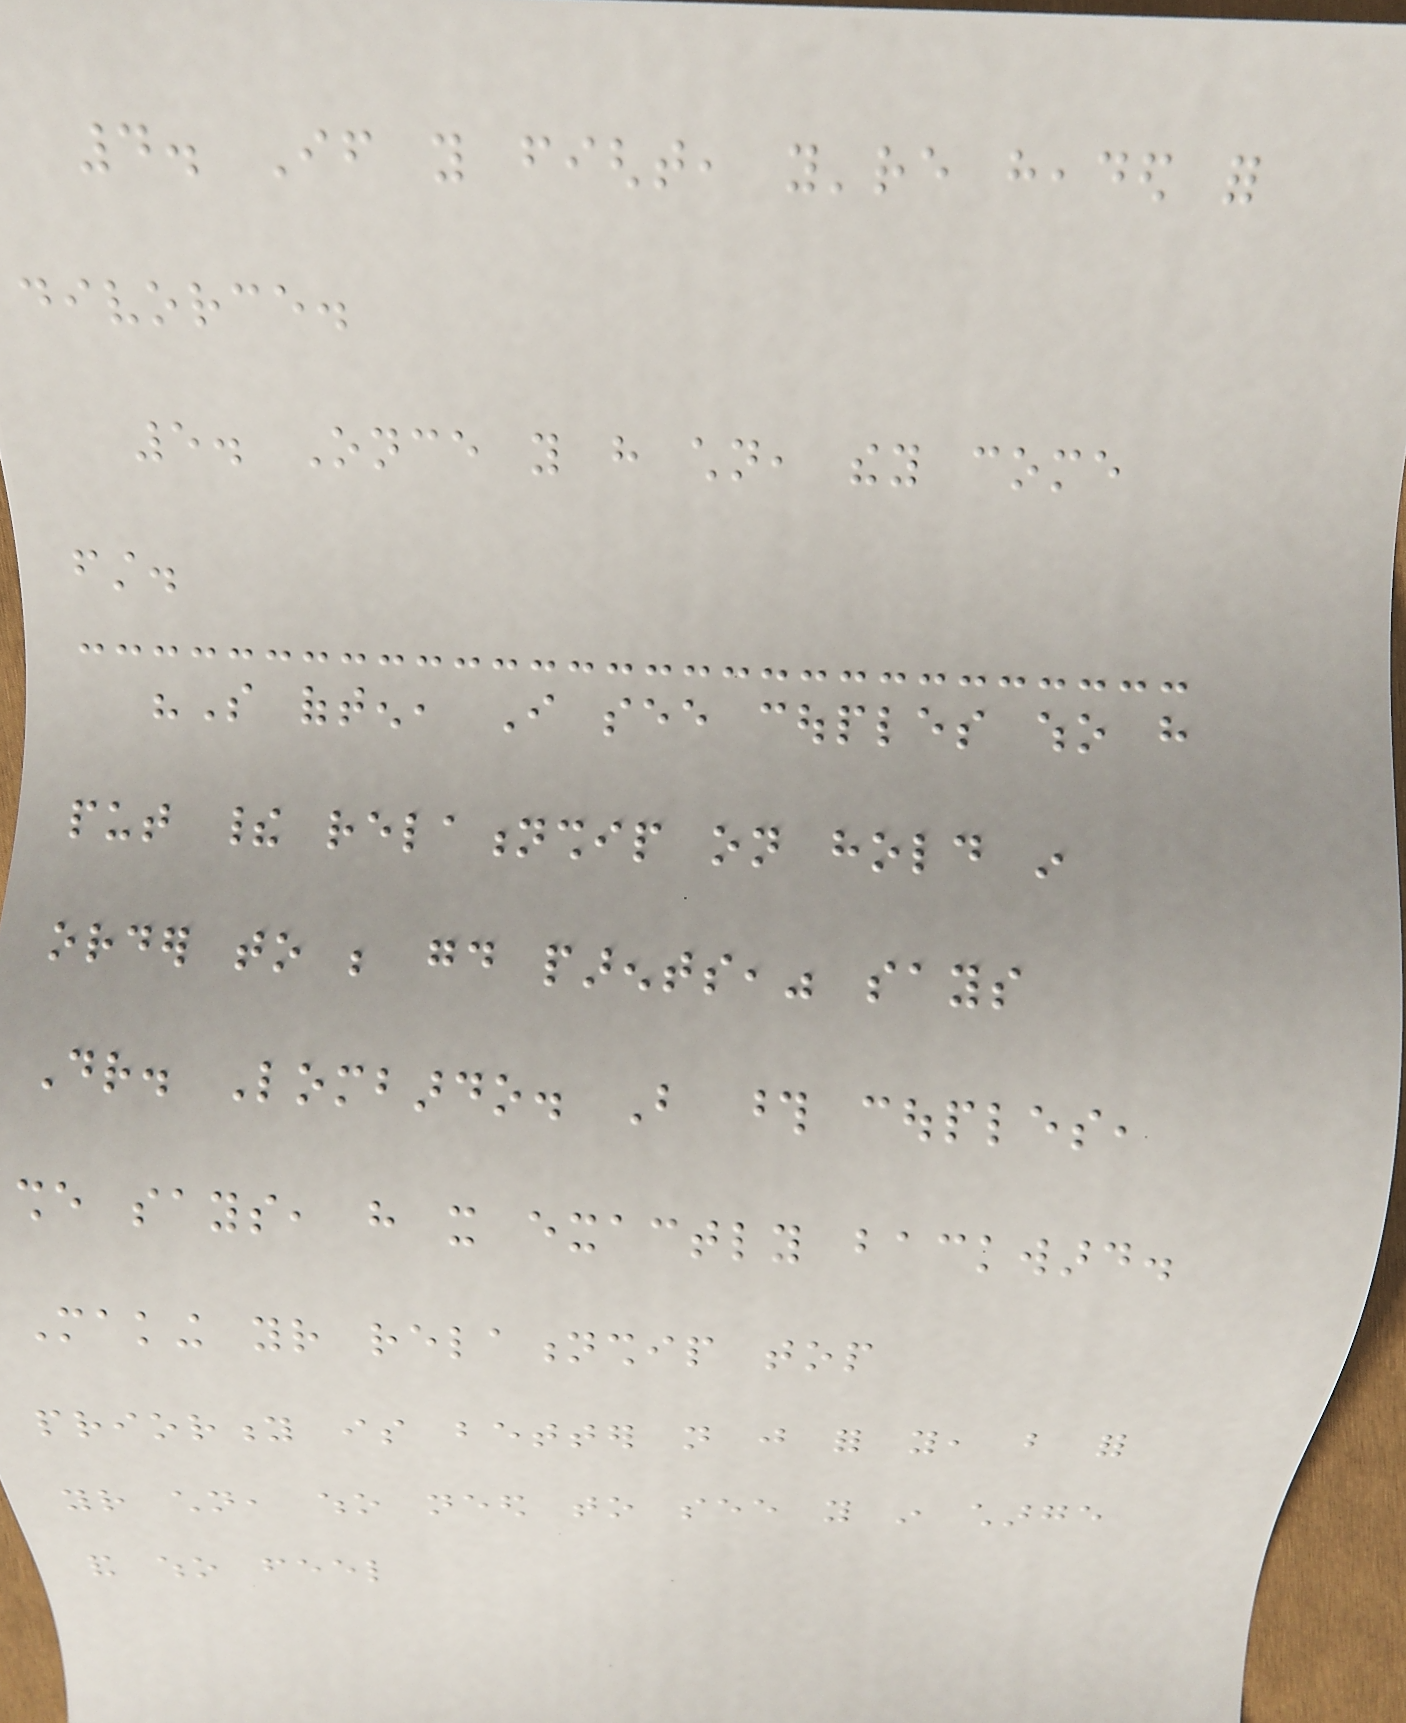4. If you fight, you're headed for
divorce.
5. Once you have children, they come
first.
"So often, I see couples who have
put their relationship on hold in
order to be good parents," says
Dr. Lombardo. But those couples,
she says, have it exactly backward.
Making your relationship top
priority is better not just for you, but for
your children, who need to see you in charge
and who feel
